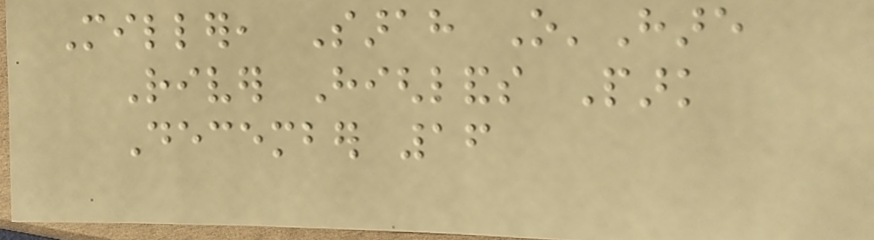Miller, Sarah O'Hare
River Highlands Park
December 16
